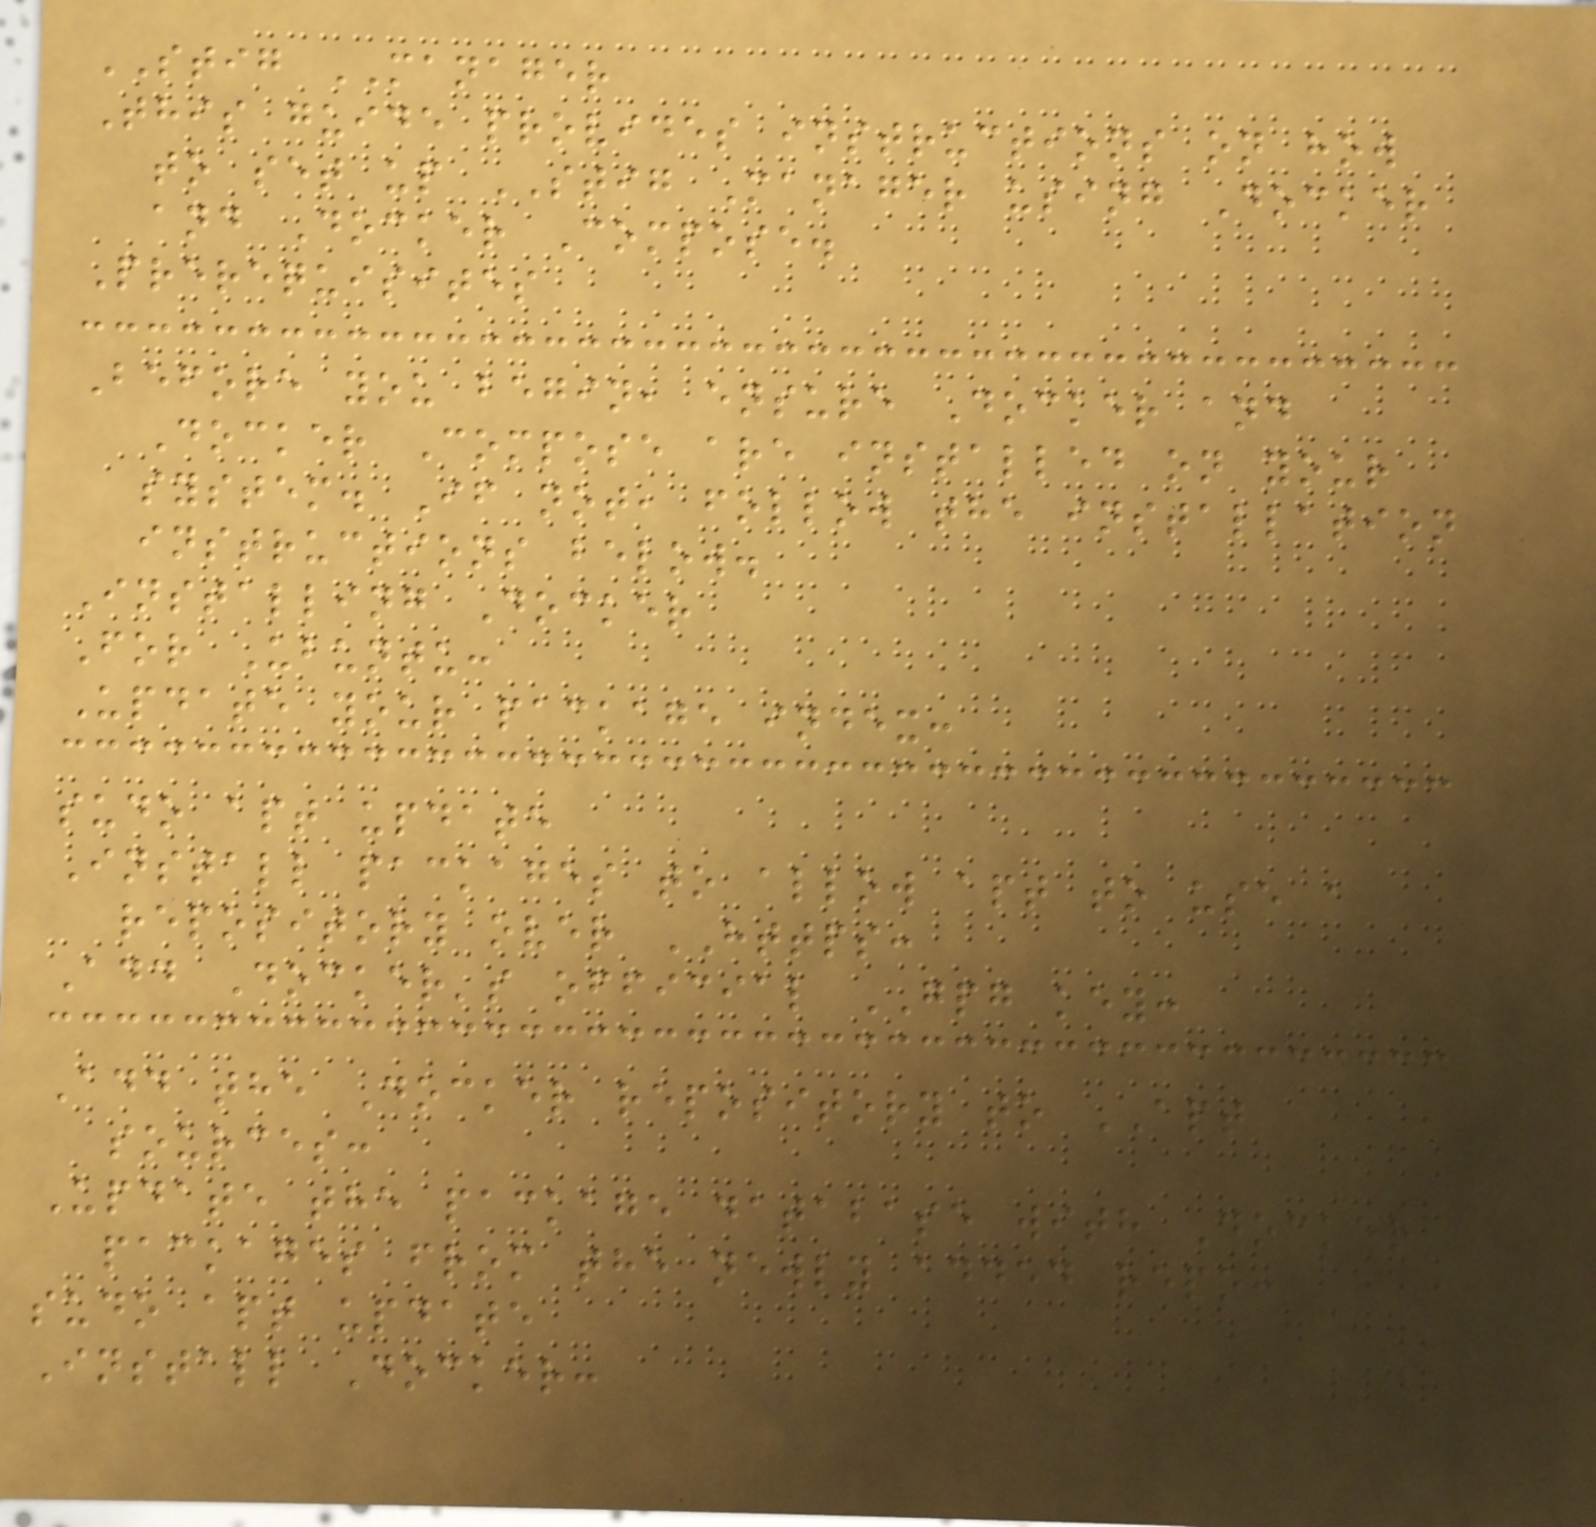STIG MANAGER
This guide provides instructions on how
to set up STIG Manager using Docker
and Docker Compose.
Prerequisites
Before you begin, ensure Docker and
Docker Compose are installed on your
system. If not, follow the installation
instructions below.
Installing Docker
For Ubuntu:
Update your package index:
sudo apt update
Install packages to allow apt to use a
repository over HTTPS:
Add Docker's official GPG key:
Add the Docker repository to APT
sources:
Update the package database with Docker
packages from the newly added repo:
sudo apt update
Install Docker:
